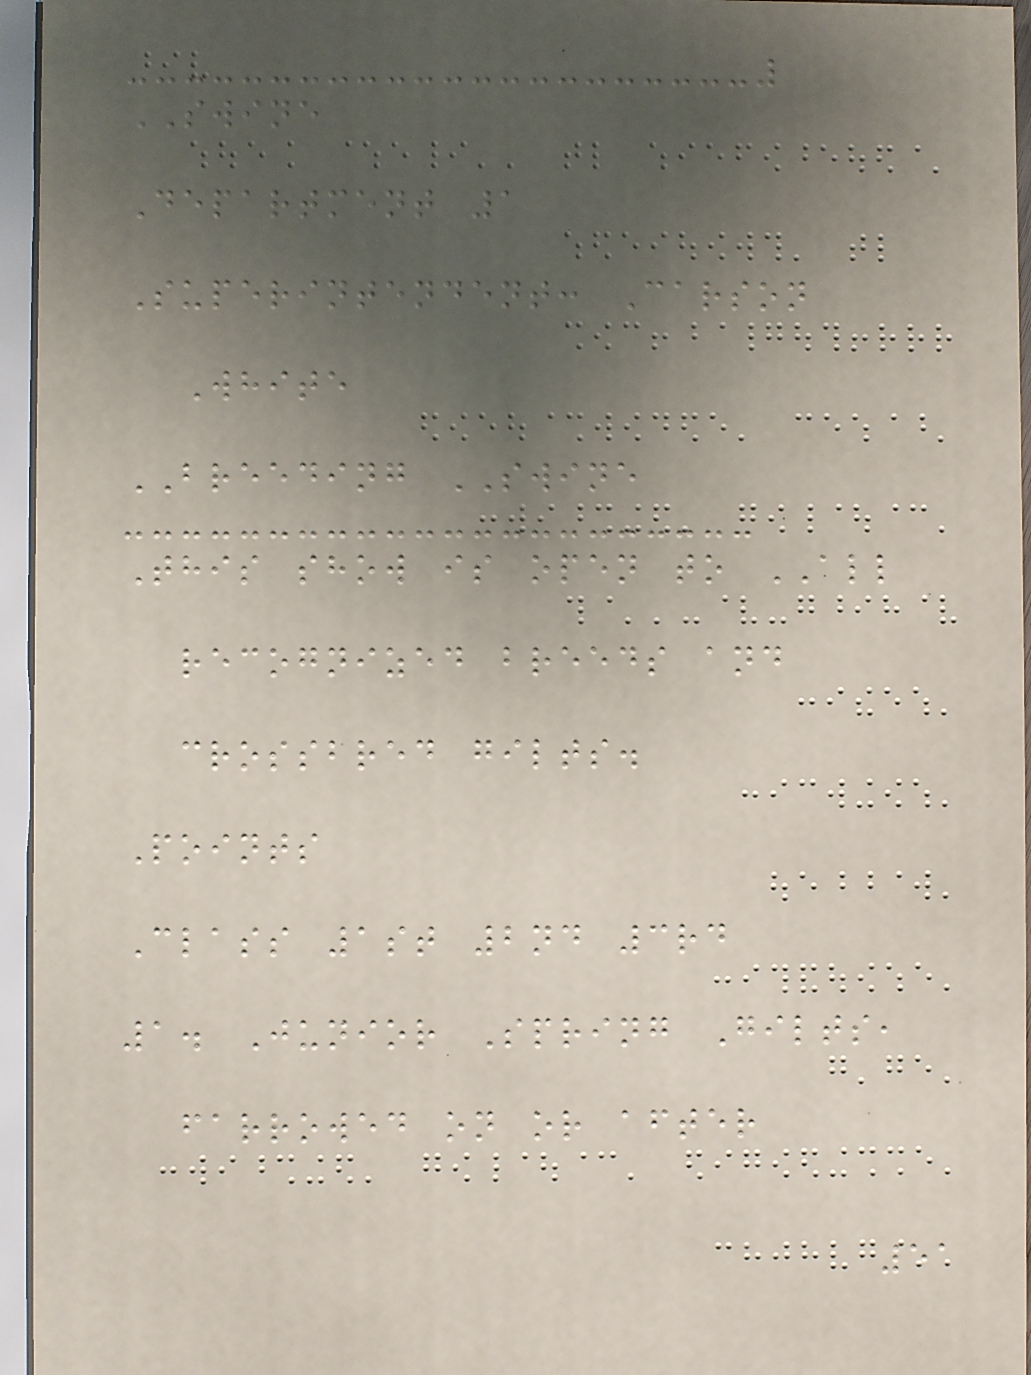SWINE
Department 1
Superintendent: Carson
White
BREEDING SWINE
This show is open to ALL
recognized breeds and
crossbred gilts.
Points
Class 1st 2nd 3rd
1. Junior Spring Gilts,
farrowed on or after
51
